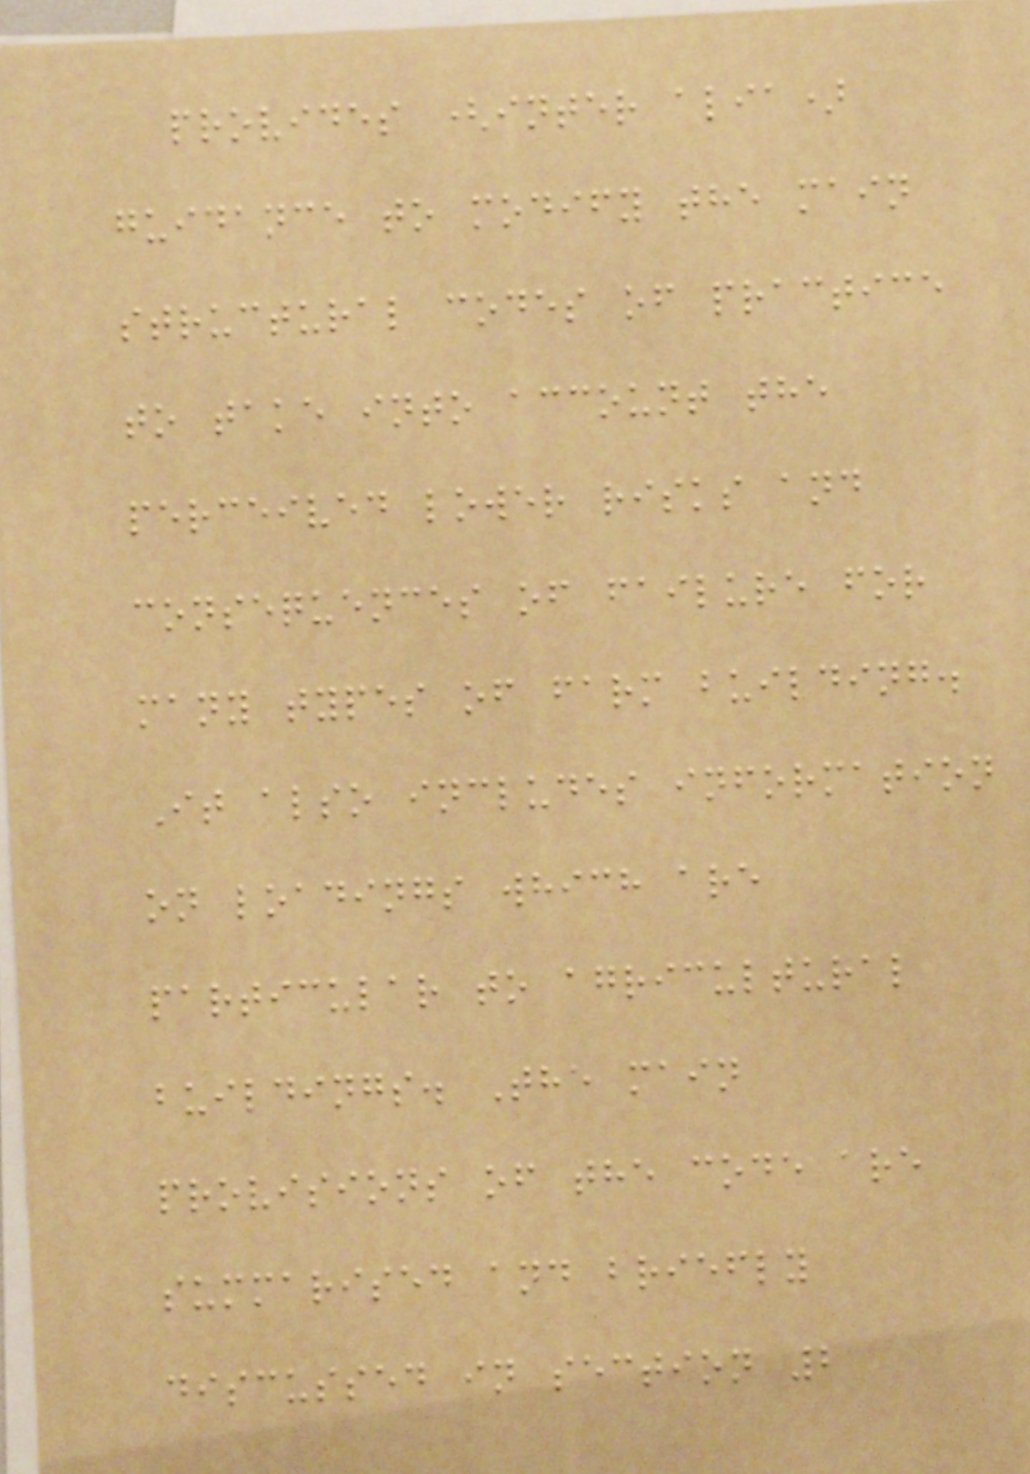provides (inter alia)
guidance to modify the main
structural codes of practice
to take into account the
perceived lower risks and
consequences of failure for
many types of farm building.
It also includes information
on loadings which are
particular to agricultural
buildings. The main
provisions of the code are
summarised and briefly
discussed in section 2
